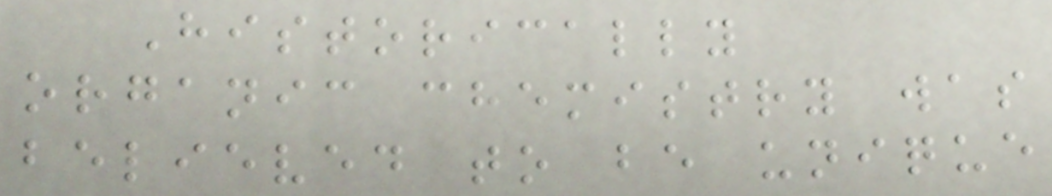Historically
organic chemistry was
believed to be unique
